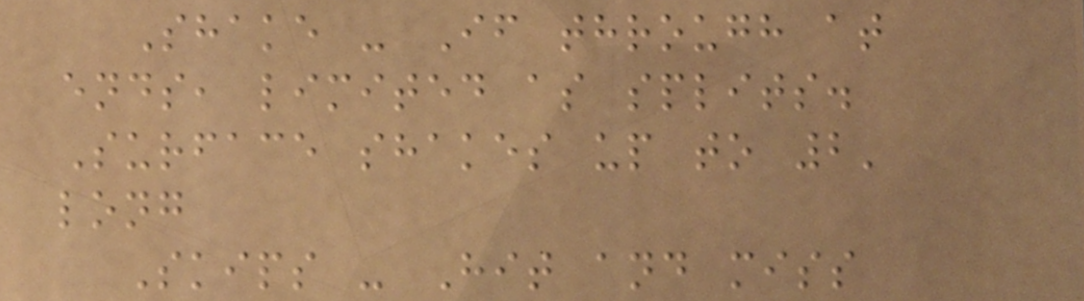Shake - If through at
ends, limited as splits.
Surface shakes up to 2'
long
Skips - Hit and miss
